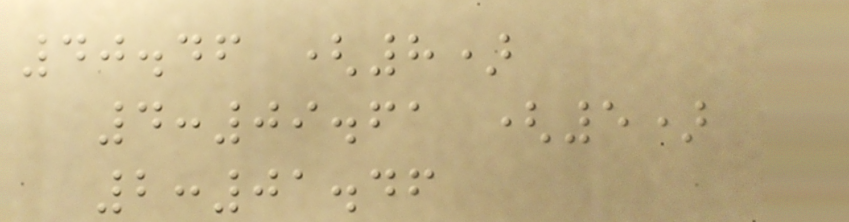40.46 (8)
4:09.61 (5)
2:01.46
